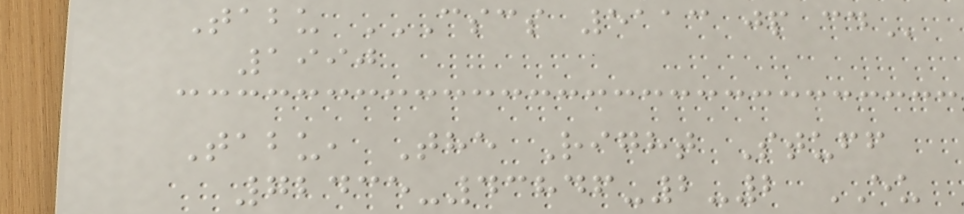Tabu CSCS 5113 JP CD
1990
Tabu, The Right Stuff
72435-43846-2-2 EU
